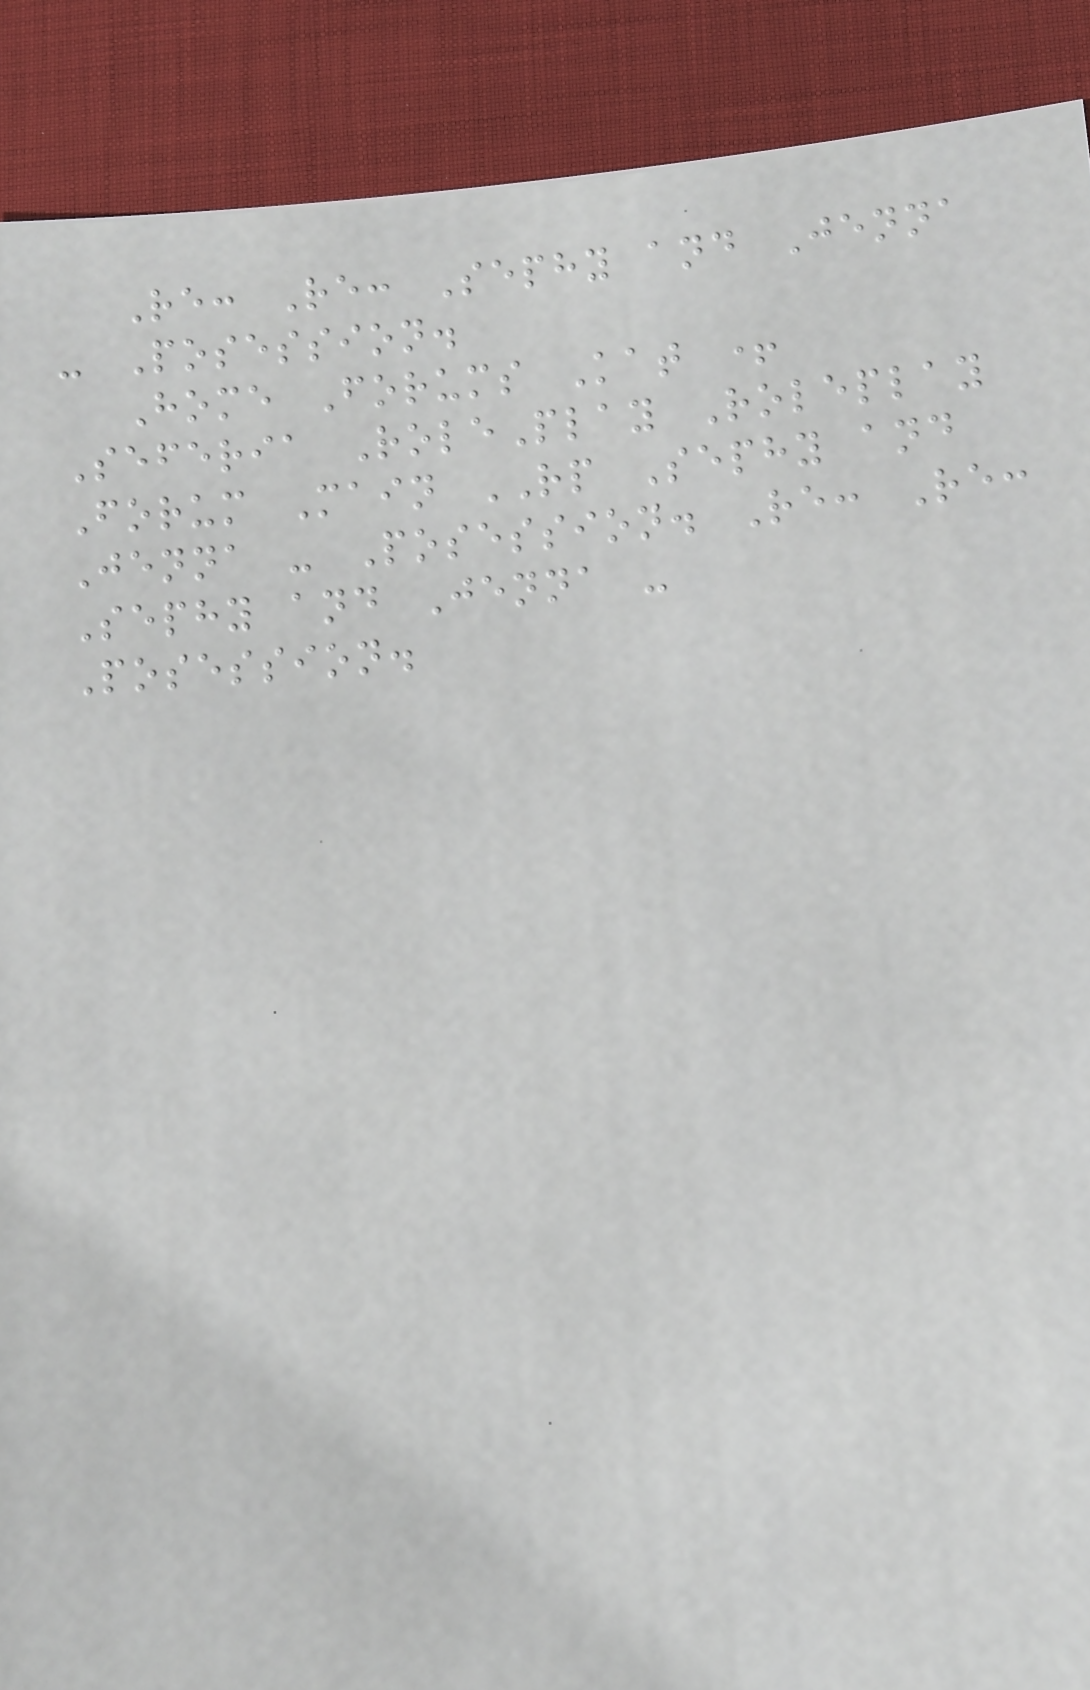Re: Re: Sephy and Jenna
- Posession.
Home Forums Kat +
Seferia RolePlay Roleplay
Forum Main RP Sephy and
Jenna - Posession. Re: Re:
Sephy and Jenna -
Posession.
